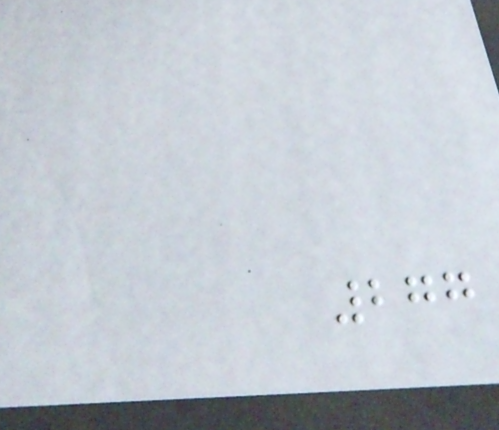277
